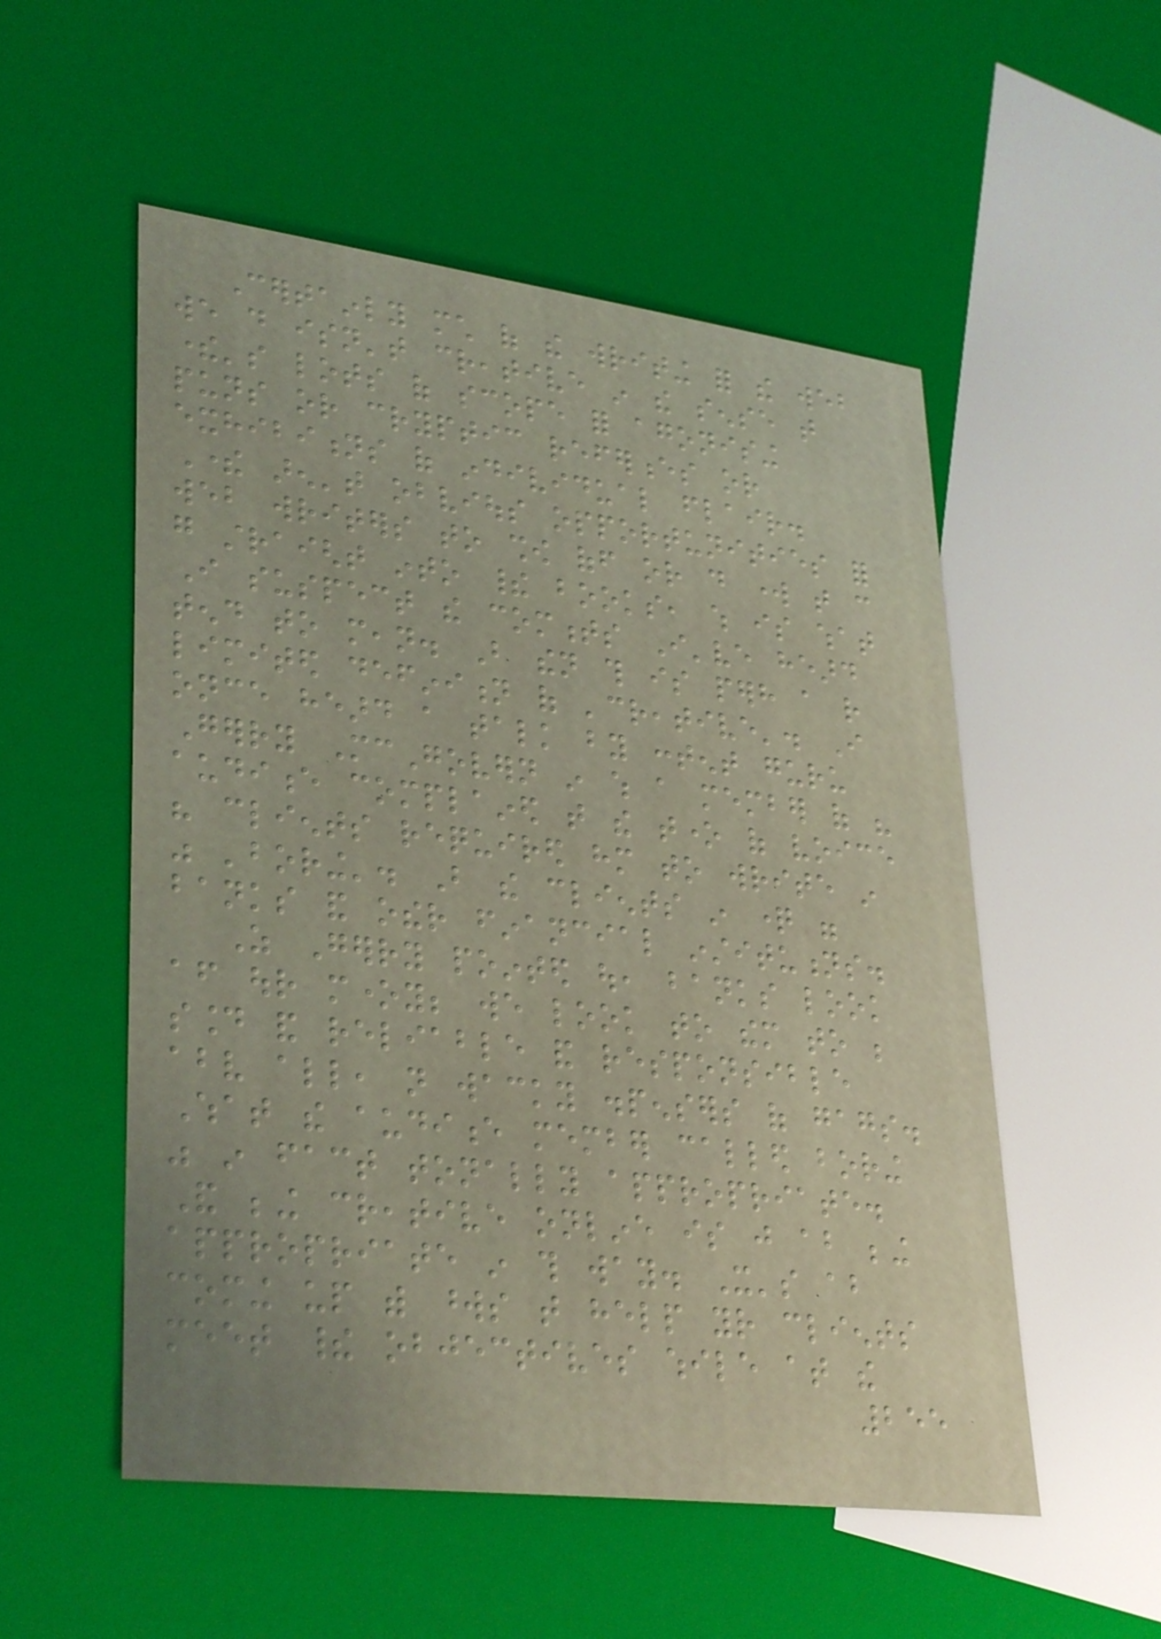Certainly much of the writing for the web
we do isn't creative in the sense that
there's lots of scope for agonising
puns or cryptic references or
exhibitions of individual flair.
There aren't obvious opportunities for
web writers to show off or do work that can
go straight into their books, which is what
I suspect the comments I've heard
tend to mean. But then this is perhaps a rather
limited definition of 'creative'. I
once heard a talk by content guru
Gerry McGovern in which a member of his
audience complained that the tone of voice
his clients required him to write in
was 'boring'. But the clients in question were
banks and other financial institutions.
As Gerry pointed out, banks look
after our money; we look to them to be
sound and reliable and responsible
above all, not wacky dispensers of gags.
What the audience member called boring
was in fact tonally appropriate.
And being creative online is just about being
appropriate in this way. It's about
coming up with words that help your clients
meet their objectives while at the
255
